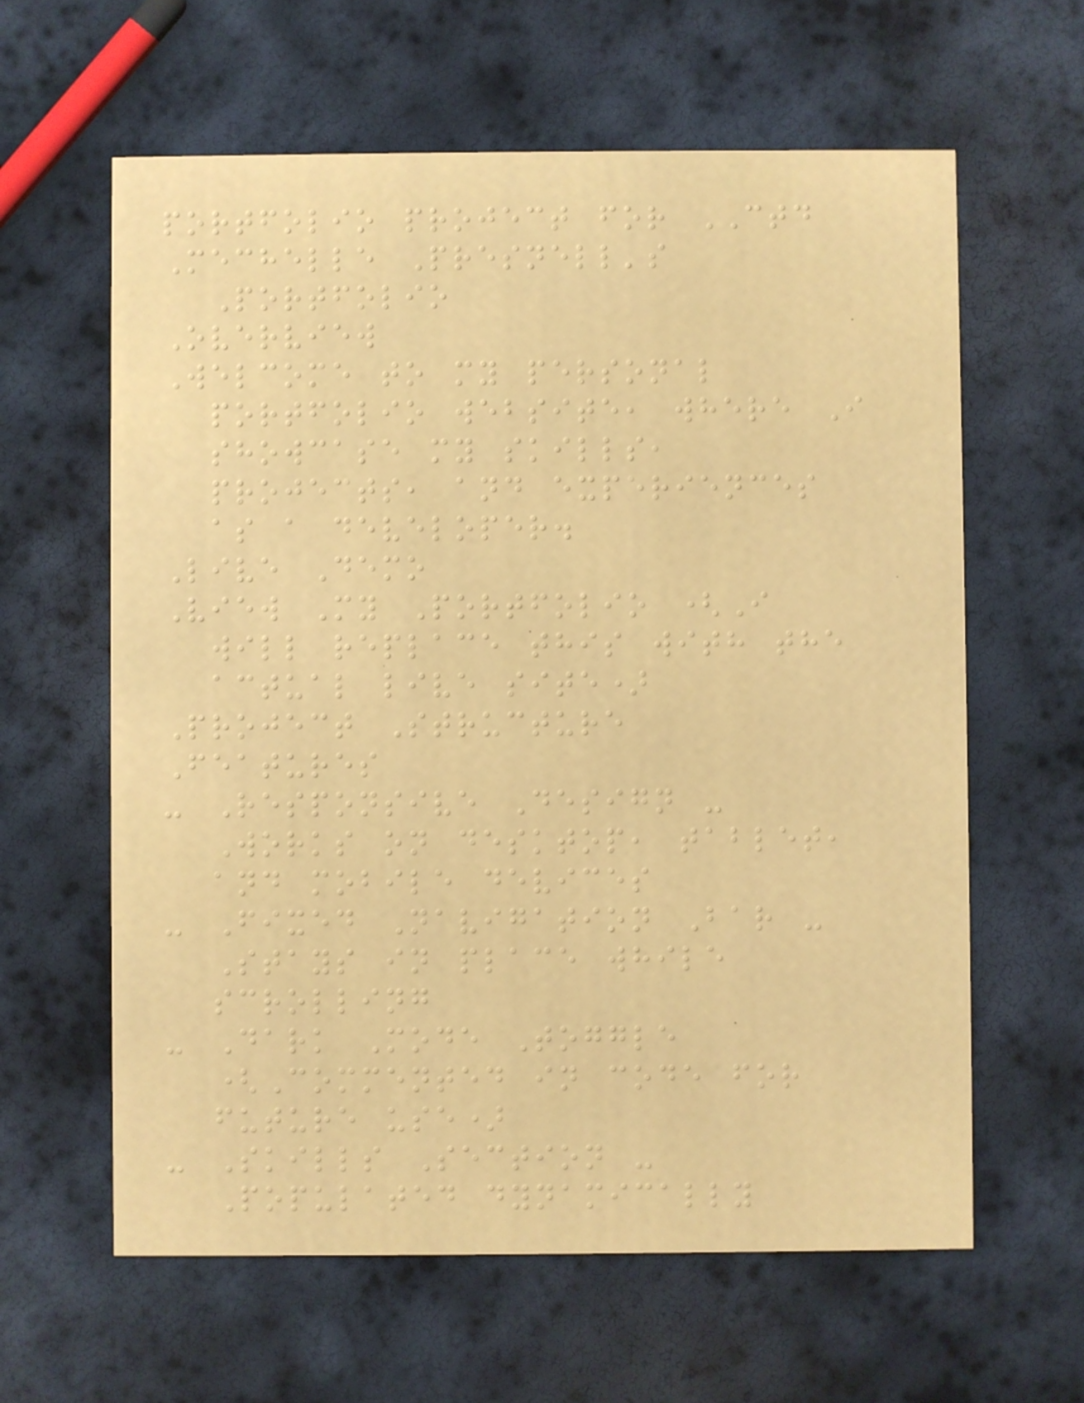portfolio project for CTD
Mechelle Presnell's
Portfolio
Overview
Welcome to my personal
portfolio website, where I
showcase my skills,
projects, and experiences
as a developer.
Live Demo
View My Portfolio (I
will replace this with the
actual live site)
Project Structure
Features
- Responsive Design -
Works on desktop, tablet,
and mobile devices
- Fixed Navigation Bar -
Stays in place while
scrolling
- Dark Mode Toggle
(Commented in code for
future use)
- Skills Section -
Populated dynamically
